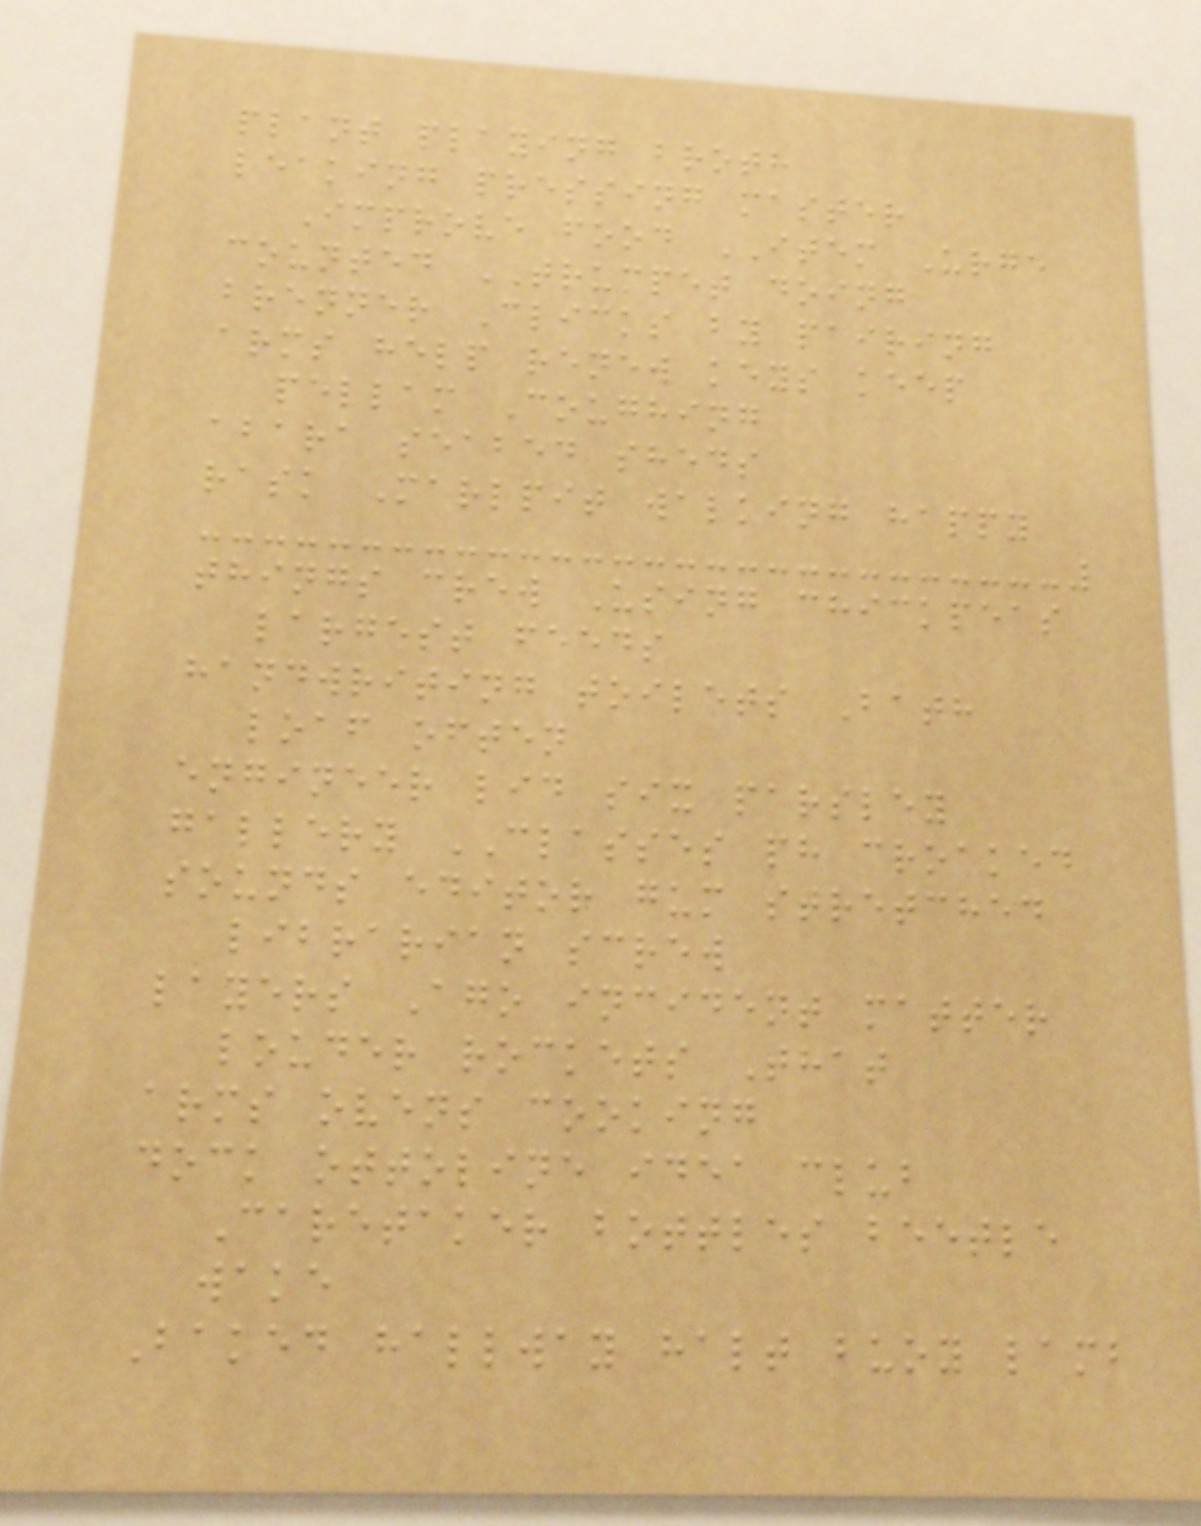plant playing broth
leaking pressing master
Improve food ITEM Urge
counted TRUMPET doing
brenner Clicks by pairing
arms help renew keys keep
pellam Coughing
abara seabed sheds
rask Marlpit walking happy
things crew Using chickpeas
largest feeds
handwriting toilets Bath
loaf often
engineer lid six parsley
gallery CLASSES ph croaked
sounds editor gum stretched
librarian screw
layers Ago incident matter
louder rockets That
arms ovens cooking
dock ottoline idea club
Caretaker bottles beetle
wake
Baked hallway halt buoy lamb
